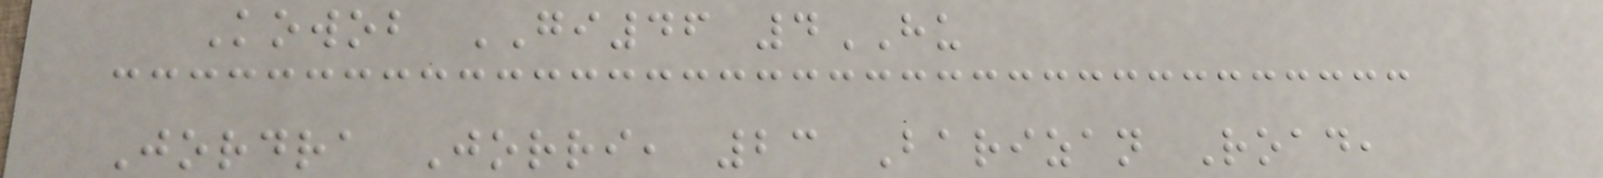Kowob GI46 4HU
Jordra Jorri, 23 Barizan Road,
